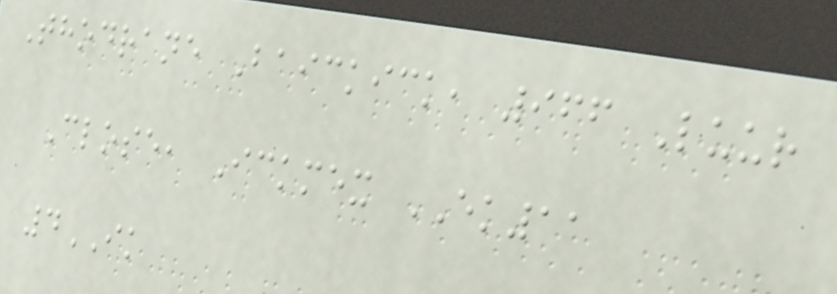Thodrane Baickick, 966 Luur
Close, Ickmex EK11
4IK
